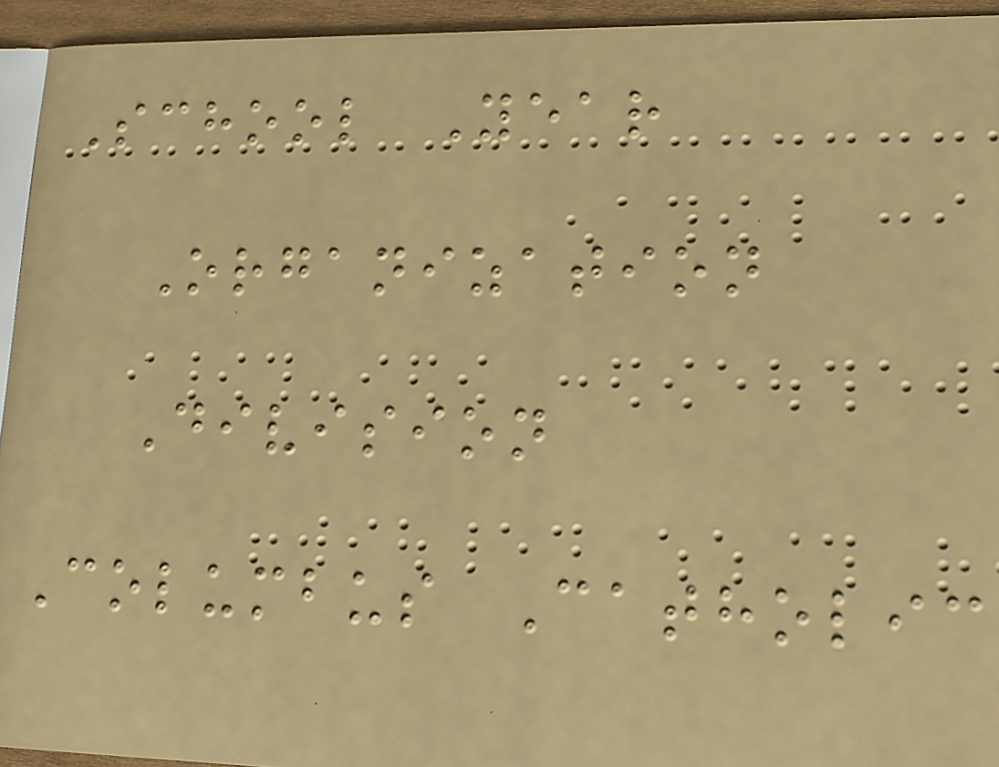School Year
Organization
Division
Columbus Catholic
